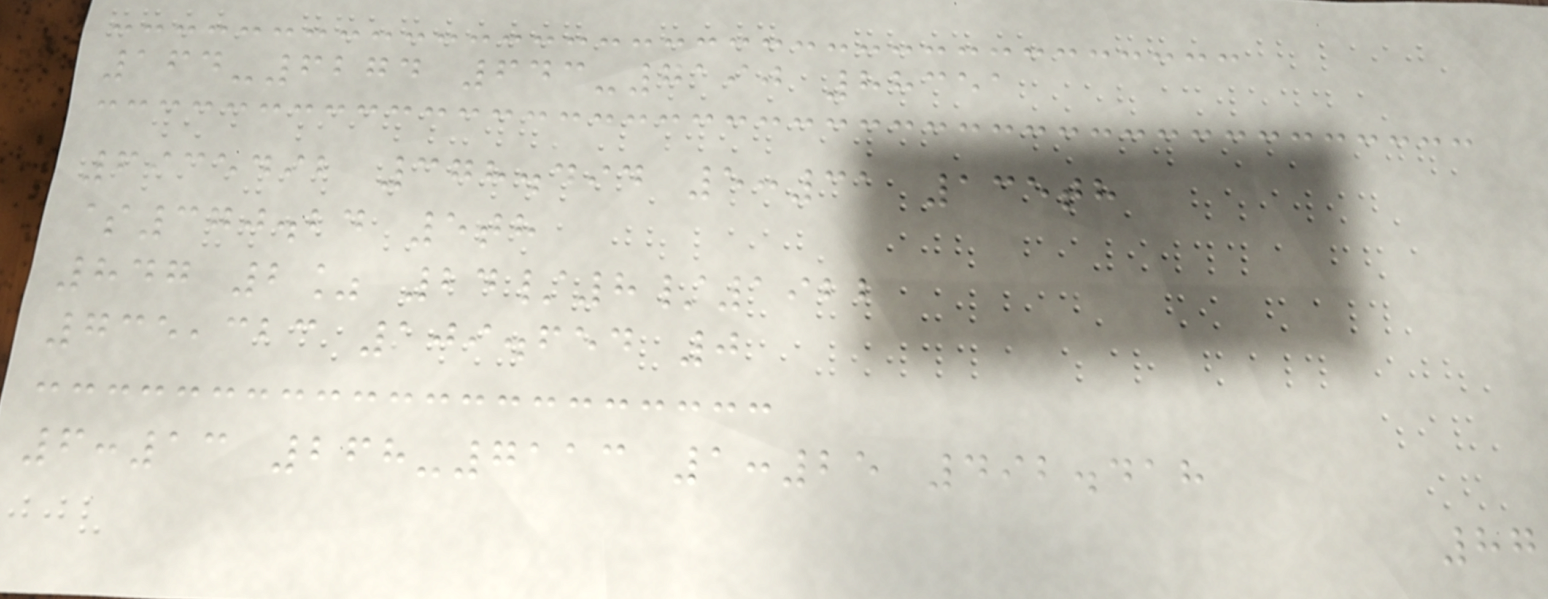164-6274 643-7190 88351
6935492 378.494 5:31 135th
$370.24 5th
847 2% 24/8/1922
735,323 109.654 0
6:13 268-7113 1:25 492.418
87
